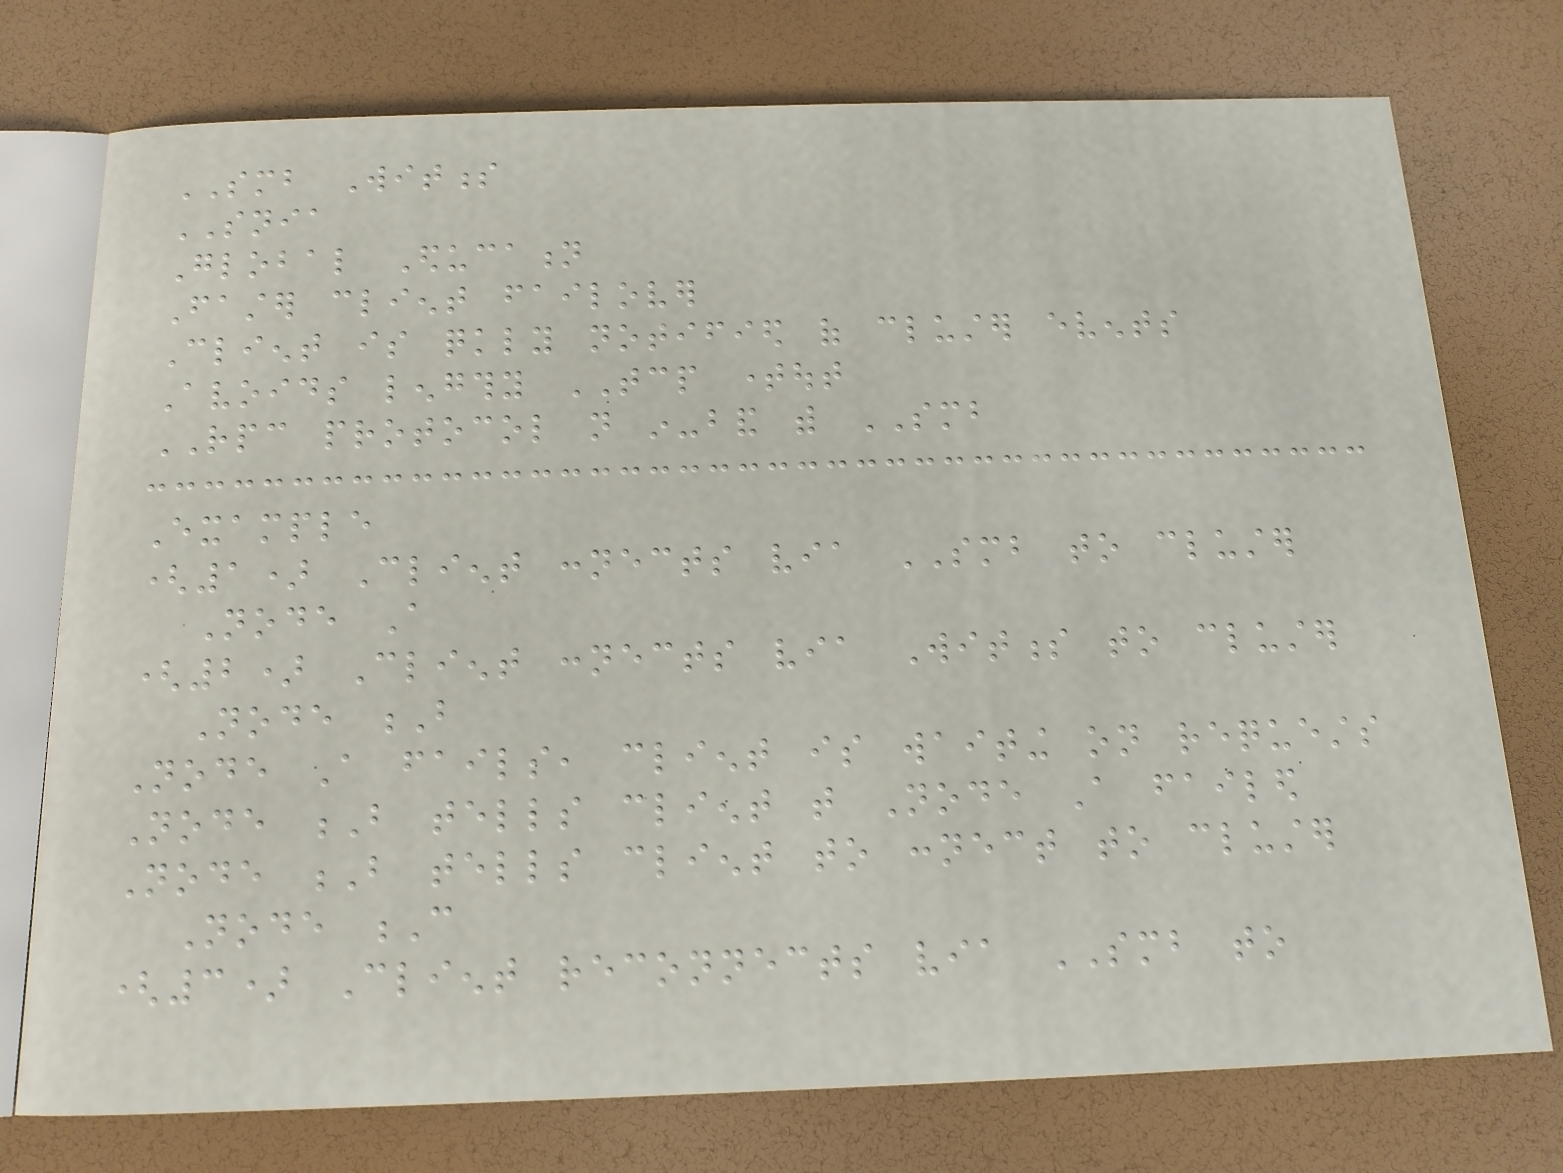SMB Witness
SNIA
Global Education
Faster client failover
Client is quickly notified of cluster events
Avoids lengthy TCP timeout
RPC protocol not in-band with SMB
Example
(1) Client connects via SMB to cluster
Node A
(2) Client connects via Witness to cluster
Node B
Node A fails, client is waiting on requests
Node B tells client that Node A failed
Node B tells client to connect to cluster
Node C
(3) Client reconnects via SMB to
